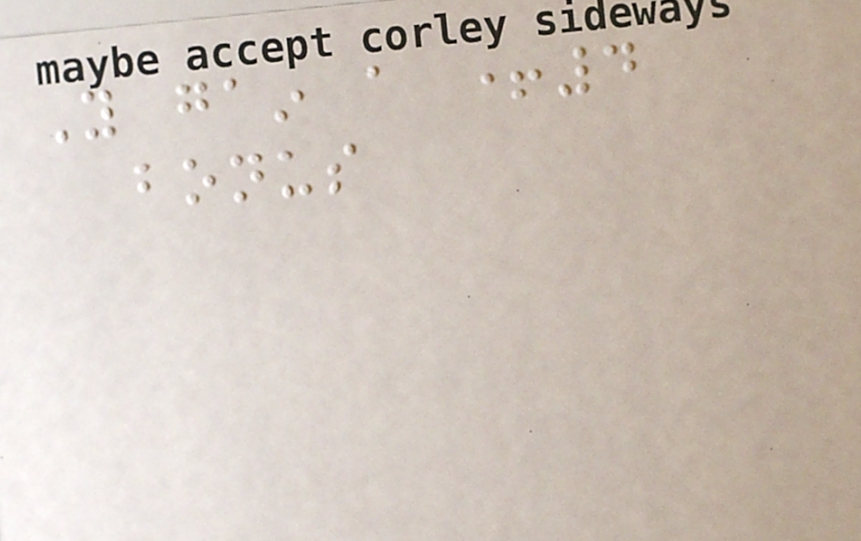You gain a +4
bonus
